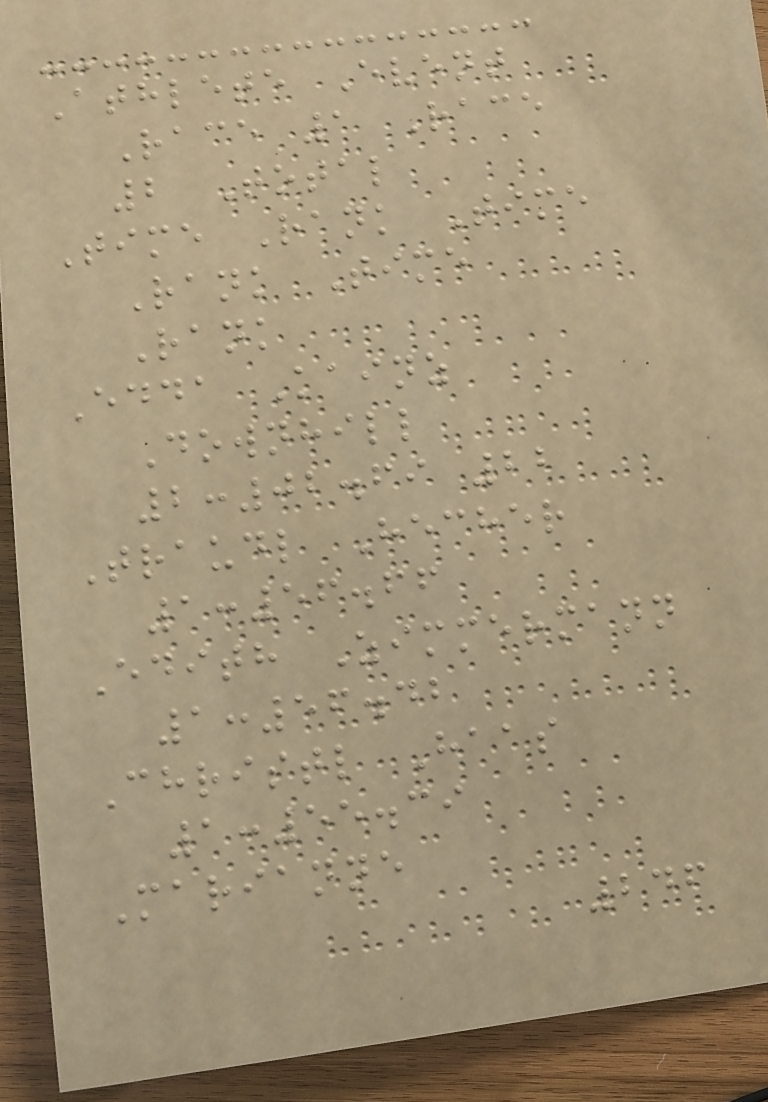Athlete Event
Race 1 Race
2 Total
Time Rank Time
Rank Time
Rank
Edda Kainz
Downhill
2:02.69 22
Traudl Hecher
1:56.66
Edith Zimmermann
1:56.42
Christl Haas
1:55.39
Marianne
246
